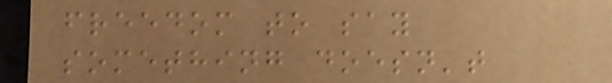freedom to say
something doesn't
